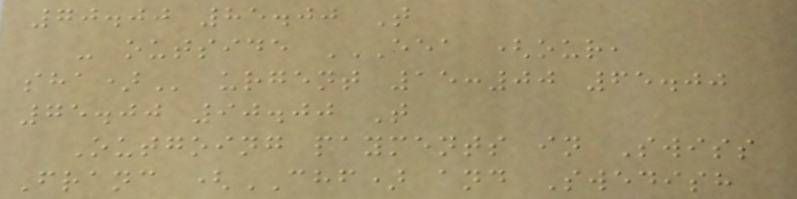70.00 85.00 T
- outside EEA (OUR,
SHA) urgent 15:00 65.00
75.00 90.00 T
Outgoing payments in Swiss
Franc (CHF) and Swedish
